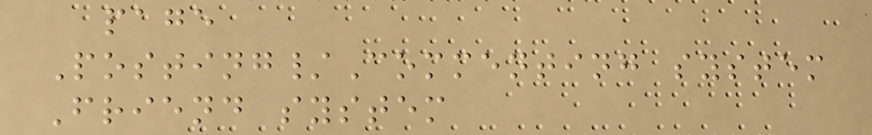page
Posting/Commenting system
Friend system
